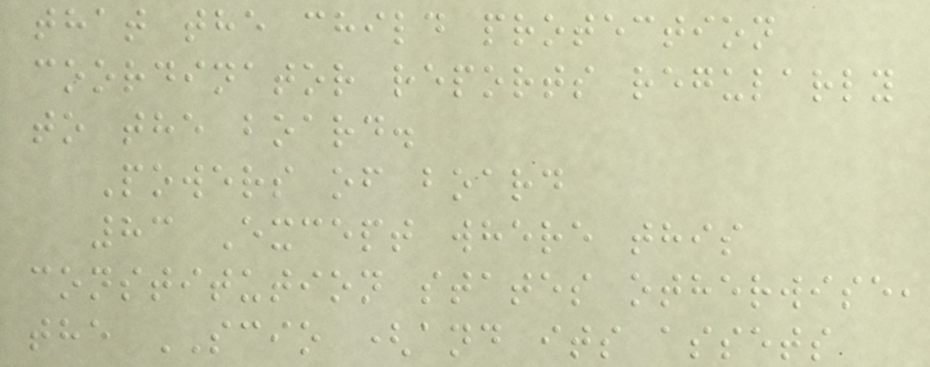that the child protection
coordinator reports regularly
to the board.
Powers of board
83 Except where this
constitution states otherwise,
the SCIO (and its assets
